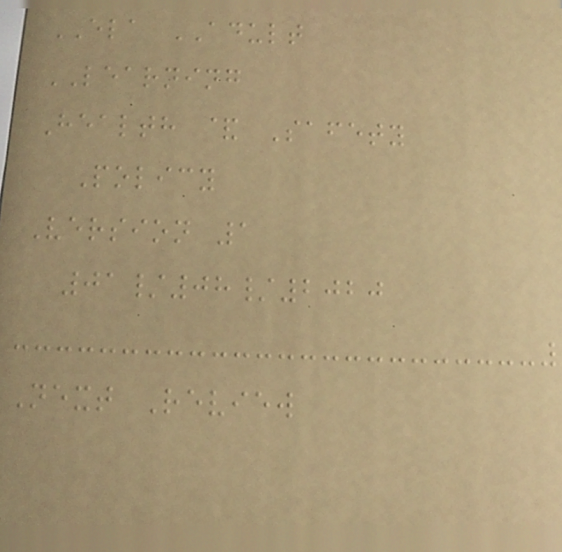ELA ADULT
LEARNING
Health & Safety
Policy
Version 1
01/08/2020
Next Review
